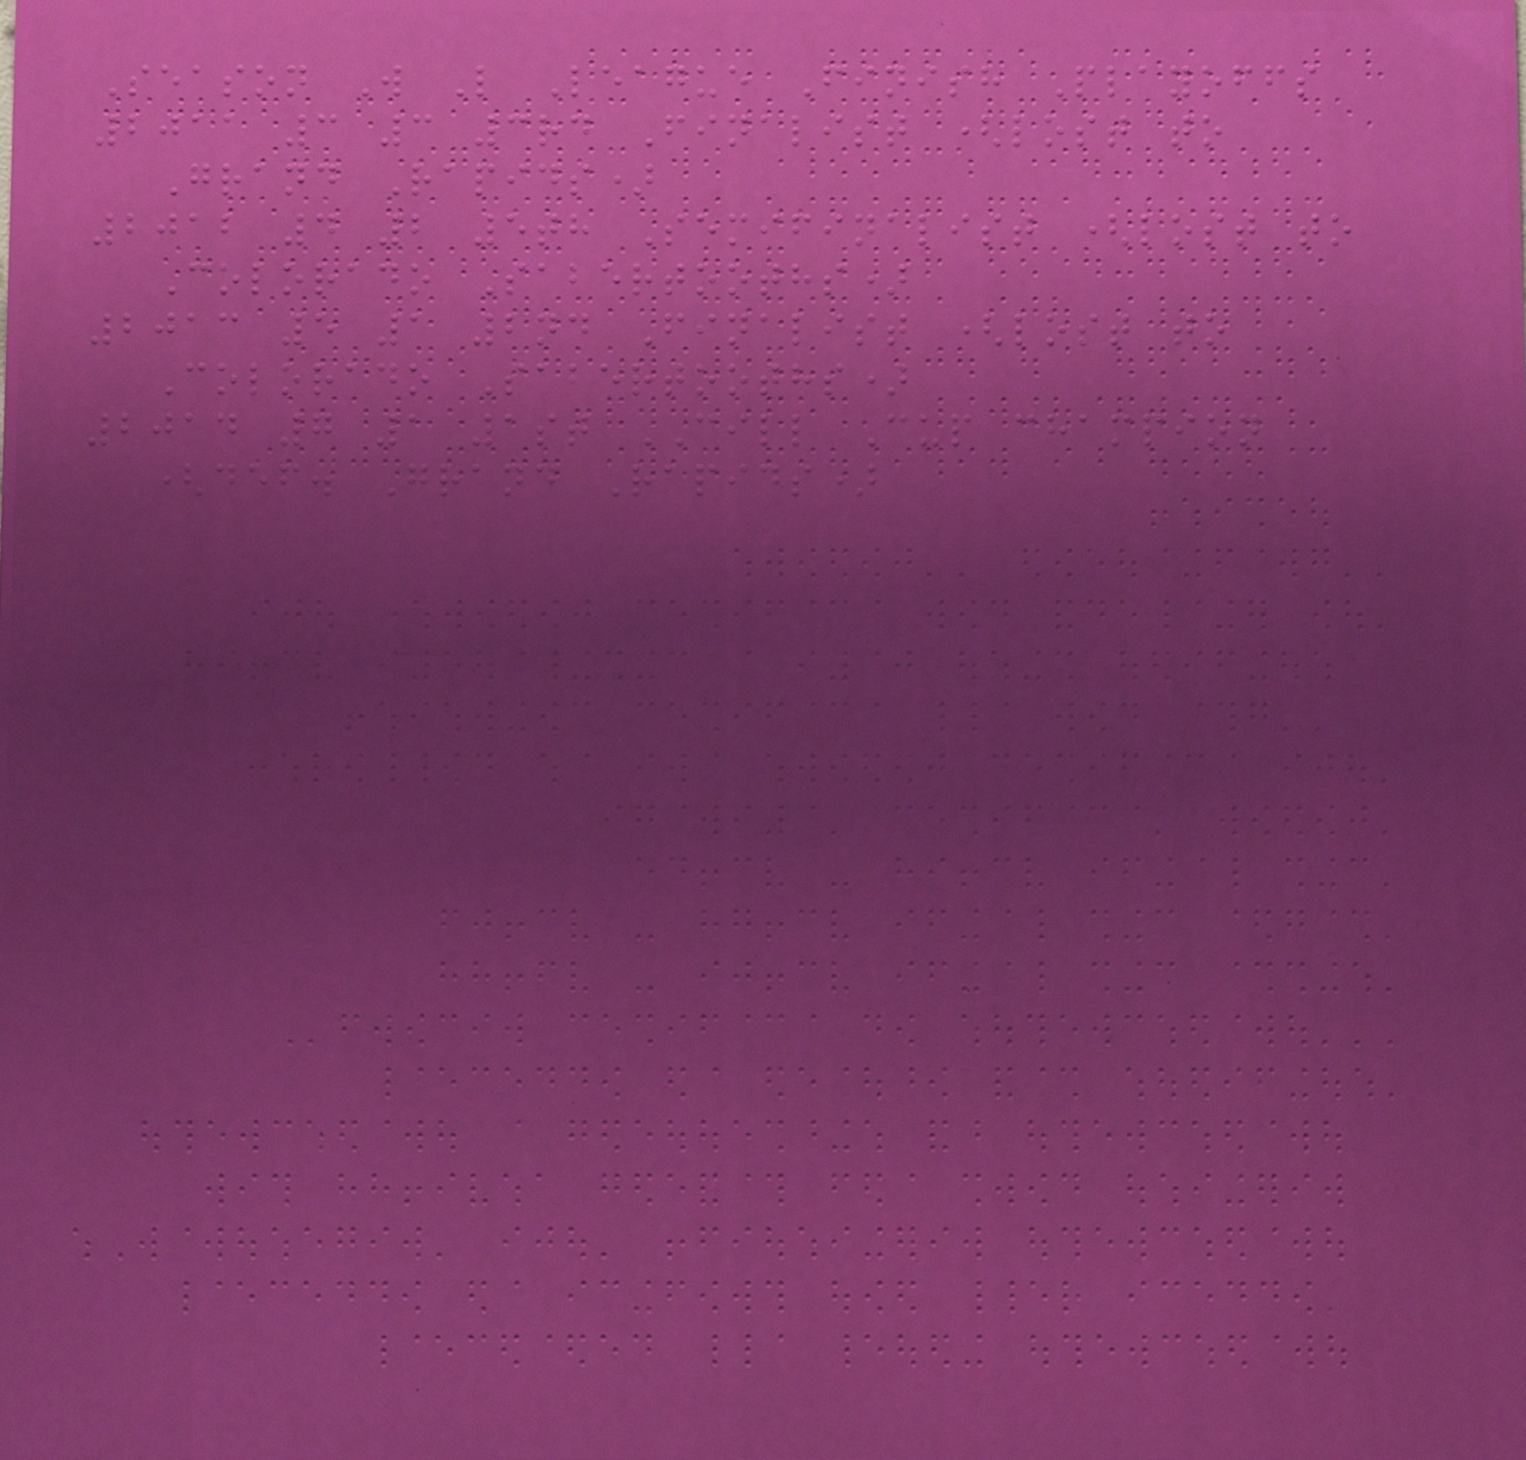Season W L League Finish Playoffs
2011 3 3 3rd Finalist (lost to
Grand Rapids)
2012 4 2 5th Semifinalist (lost to
Colorado Sabertooths)
2013 5 1 2nd Finalist (lost to
Colorado Sabertooths)
2014 7 1 1st CILL Cup champion
(def. Grand Rapids)
